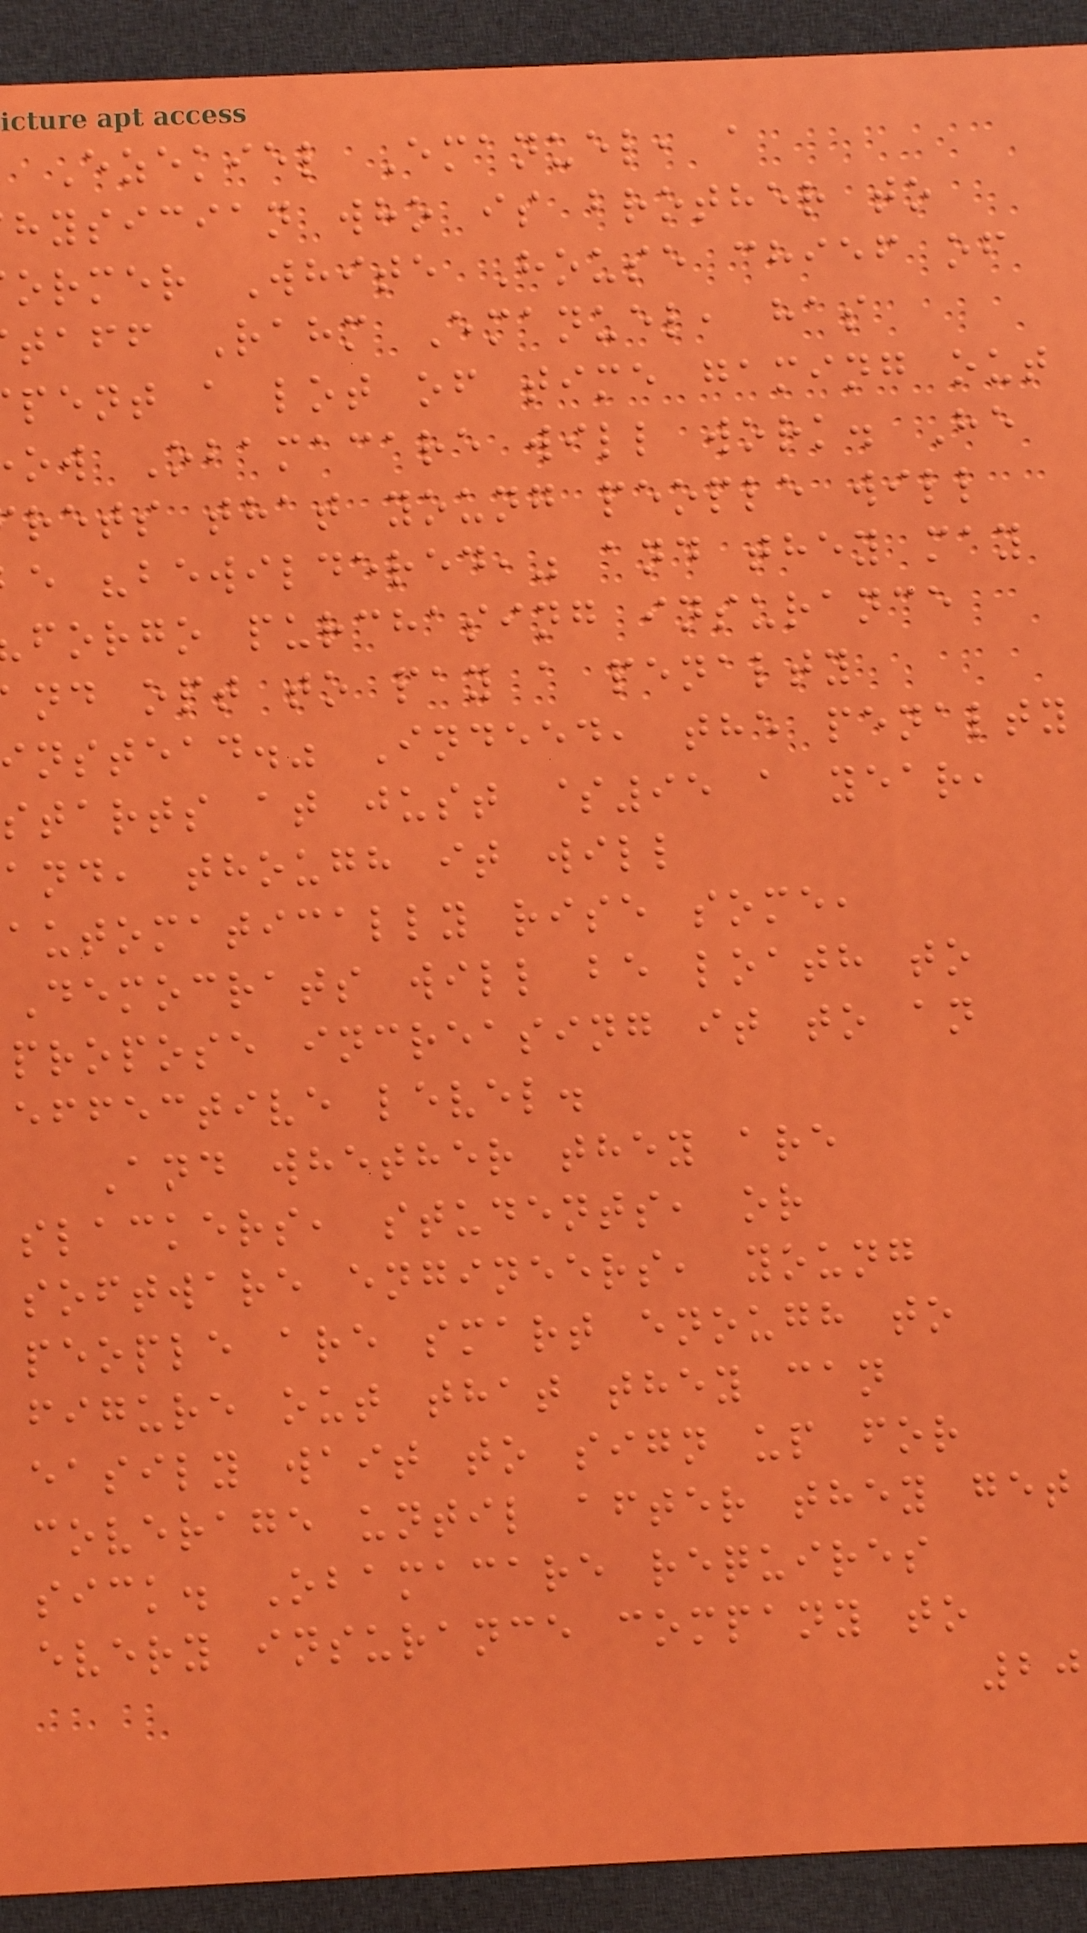Ezekiel Emanuel, a
hysician who is brother to
ormer White House chief of
taff Rahm Emanuel, has
pent a lot of time gaming out
ow Obamacare will work. He
rets that young people will
e "bewildered," and they may
forgo purchasing insurance
nd opt to pay a penalty
instead." Indeed, the penalty
starts at just $95 a year,
and, though it will
automatically rise some,
Democrats will be loath to
propose increasing it to an
effective level.
And whether they are
slackers, students, or
software engineers, young
people are smart enough to
figure out that they can
easily wait to sign up for
coverage until after they get
sick. Obamacare requires
every insurance company to
